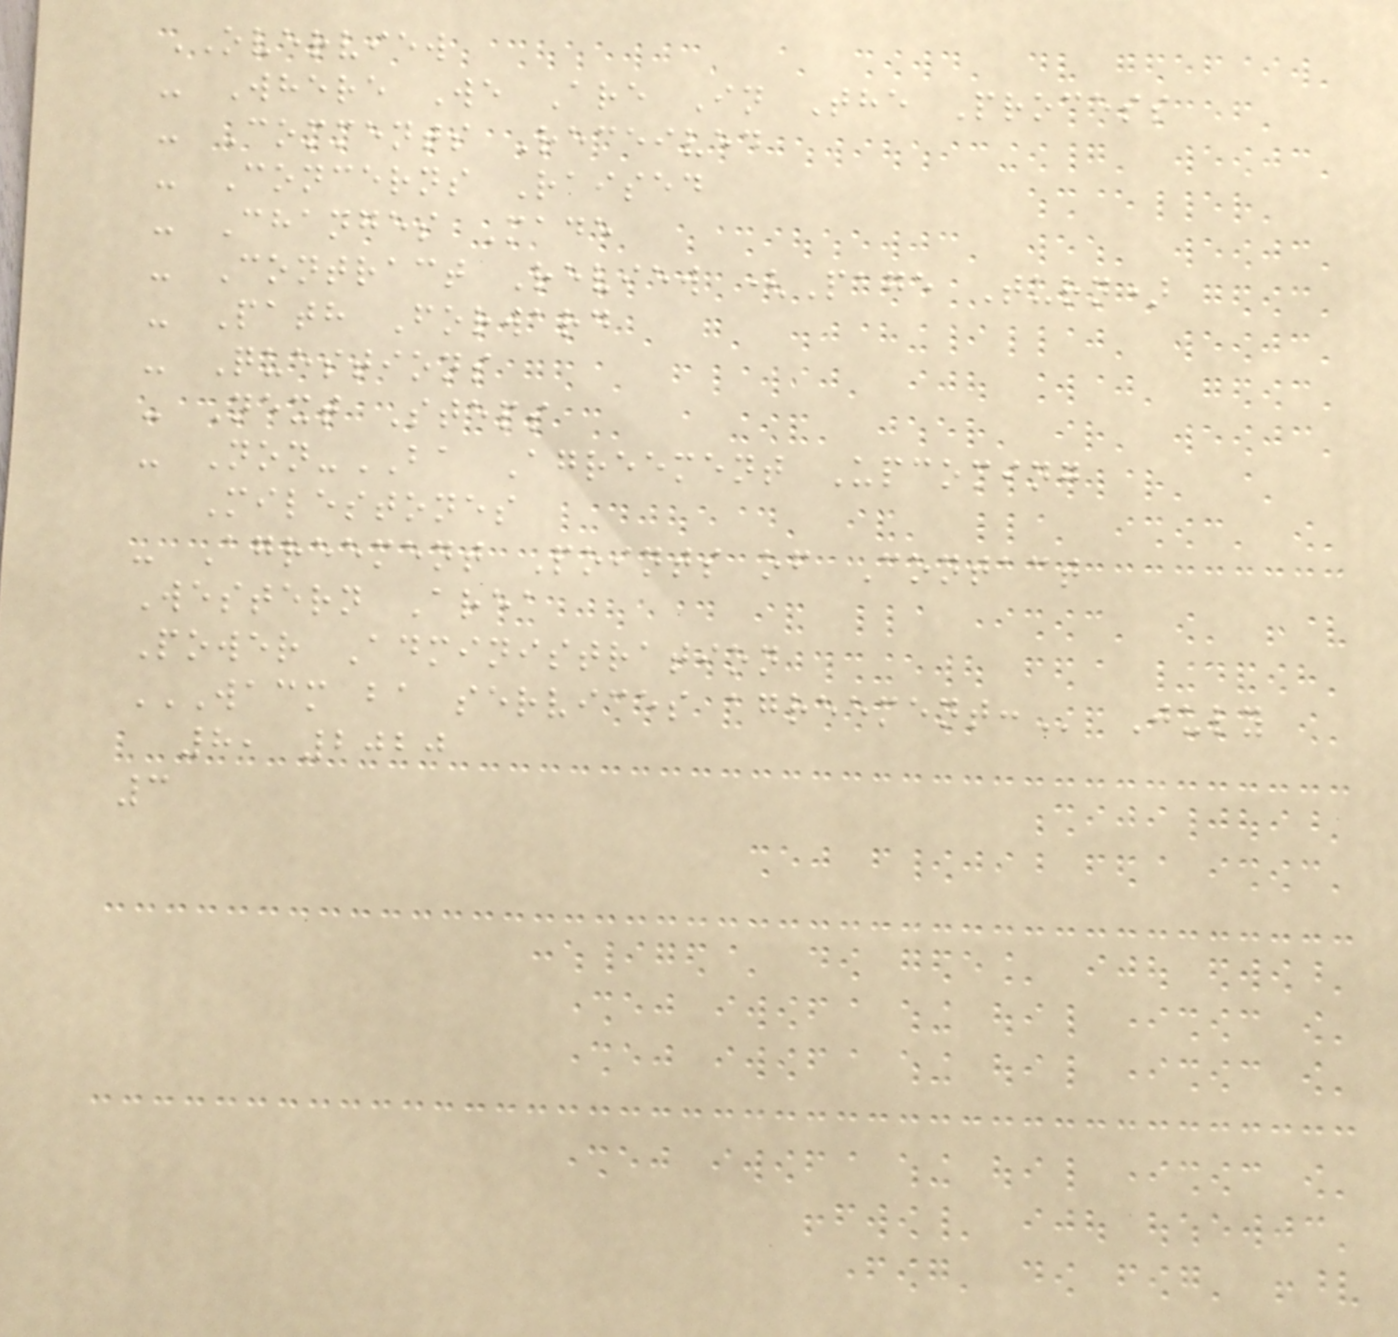OVERVIEW
- Where We Are In The Process
- Comments Received
- Concerns Raised
- Changes Made
- Contract Review (Page Turn)
- Path Forward
- Questions
- Next Steps
- Non-BA Agreement Upcoming
Milestones
- Agreement Points of Contact
Western Area
Power Administration
WACM BA SERVICES AGREEMENT: July
8, 2020
3
